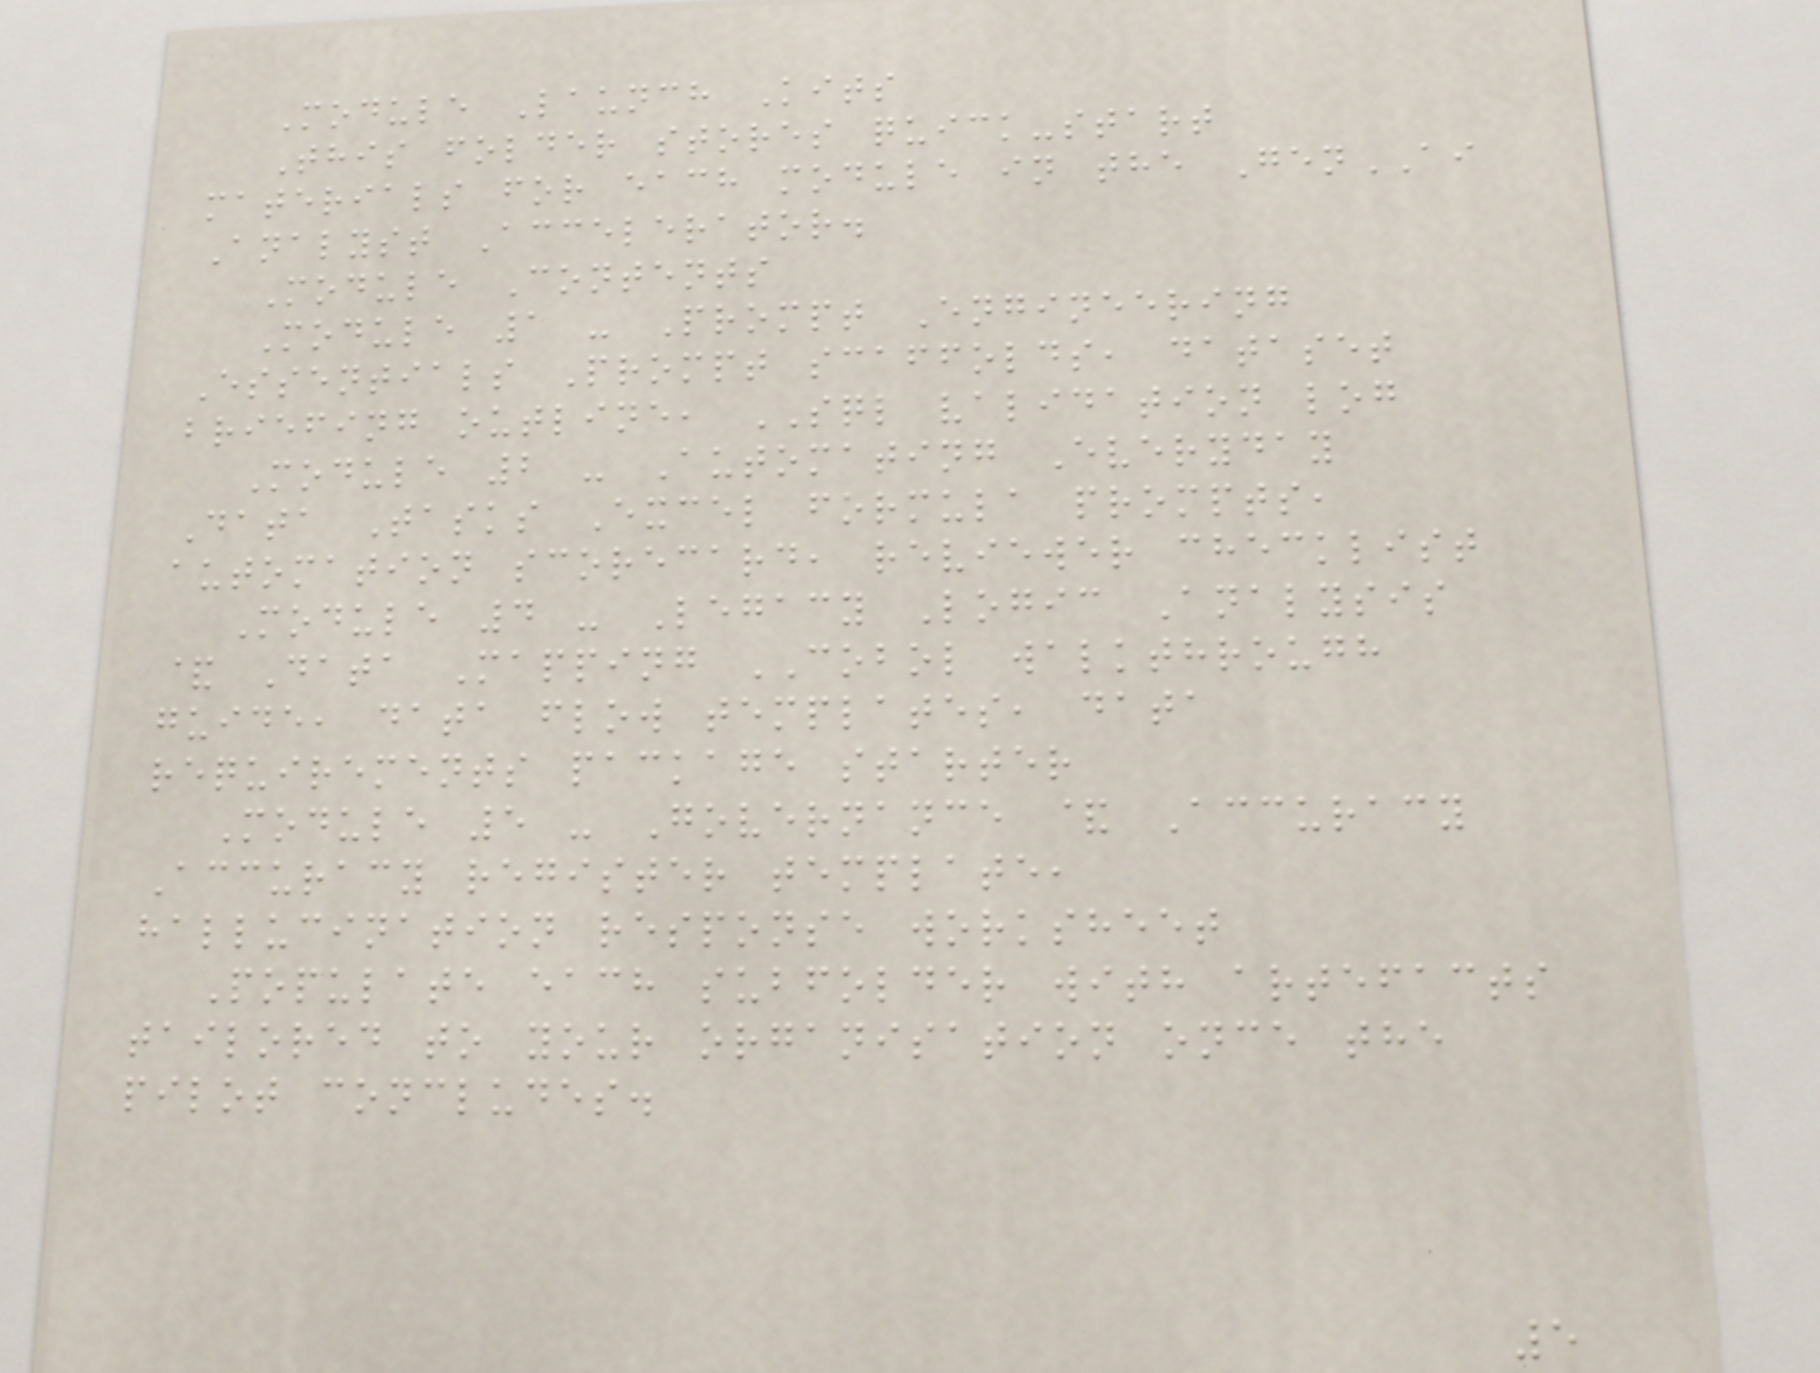Module Launch Kits
This folder stores quick-start
materials for each module in the GenAI
Analyst Accelerator.
Module Contents
Module 1 - Prompt Engineering
Essentials Prompt scaffolds, dataset
briefing outline, SQL validation log
Module 2 - Automating Everyday
Data Tasks Excel formula prompts,
automation scorecard, reviewer checklist
Module 4 - Legacy Logic Analysis
& Data Mapping COBOL walkthrough
guide, data flow templates, data
requirements package starter
Module 5 - Governance & Accuracy
Accuracy register template,
hallucination response worksheet
Populate each subfolder with artefacts
tailored to your organisation once the
pilot concludes.
5
